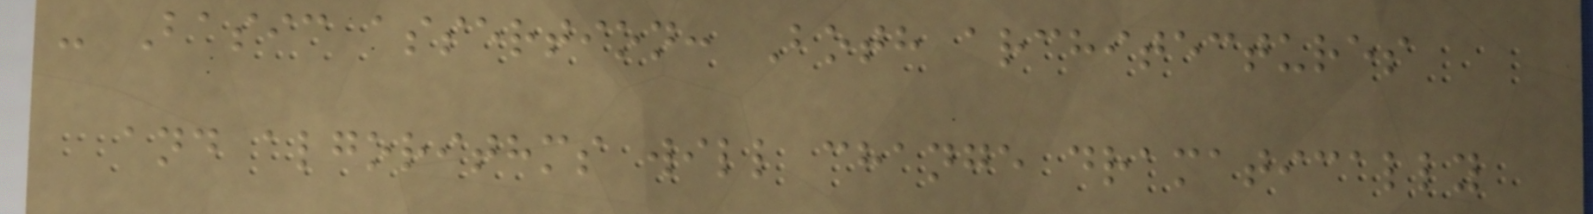- Basic assertion: Both architectures
and algorithms will change dramatically
